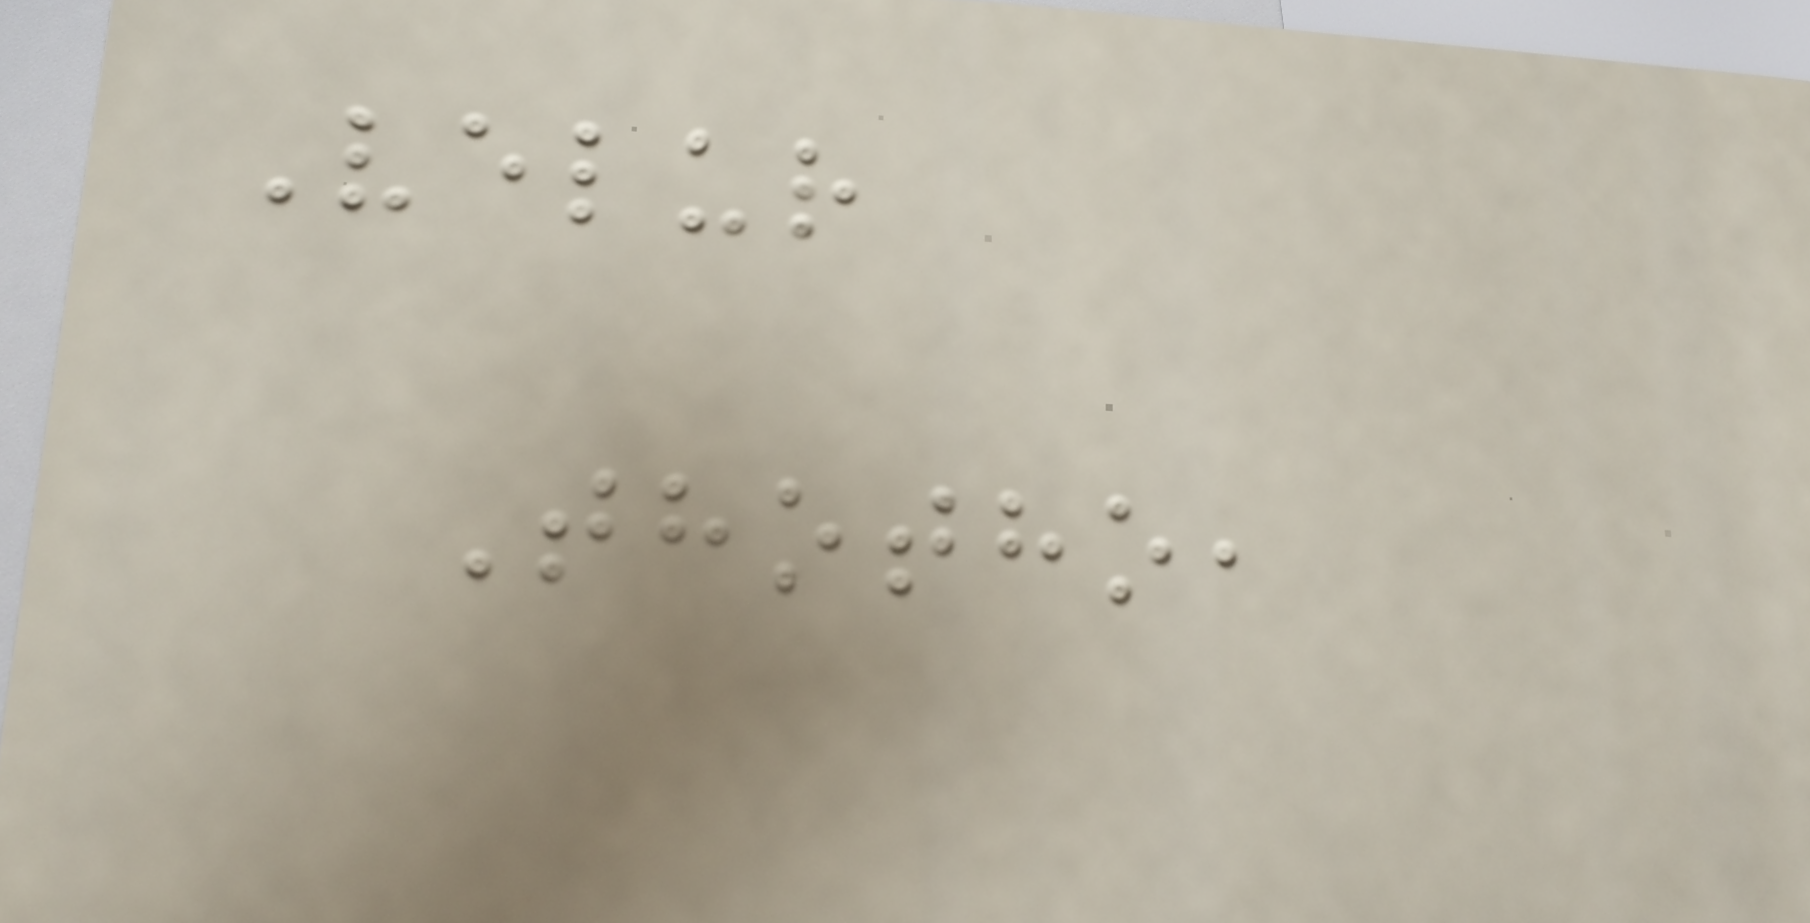Velur
Thotho,
